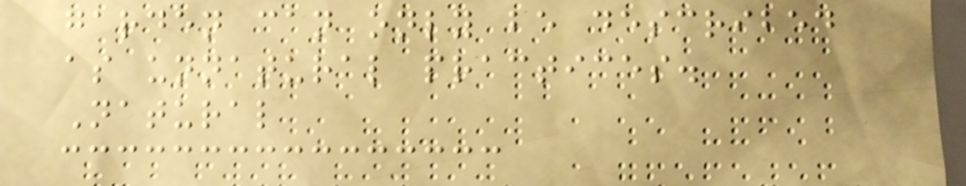garden can only be described
as unnatural practices.
Natural
